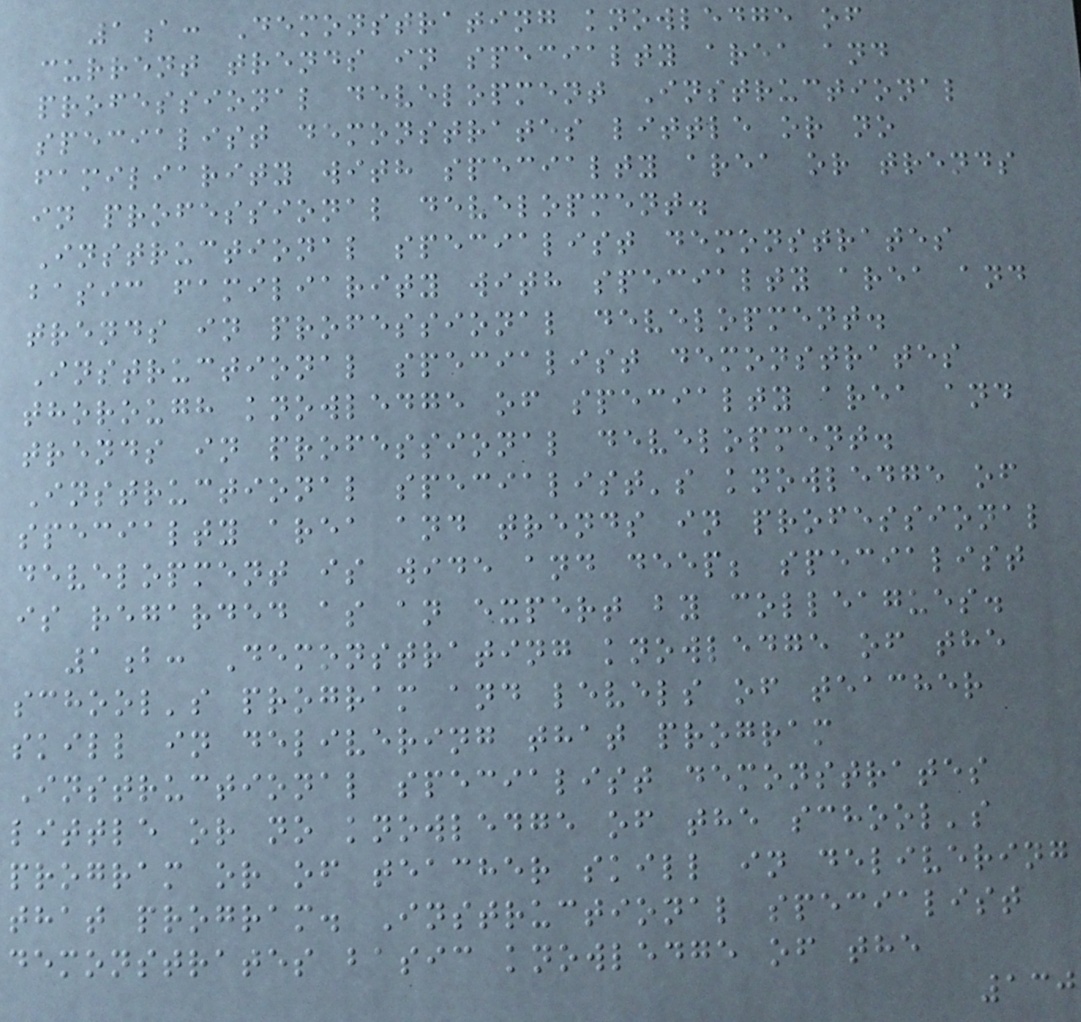1a: Demonstrating knowledge of
current trends in specialty area and
professional development Instructional
specialist demonstrates little or no
familiarity with specialty area or trends
in professional development.
Instructional specialist demonstrates
basic familiarity with specialty area and
trends in professional development.
Instructional specialist demonstrates
thorough knowledge of specialty area and
trends in professional development.
Instructional specialist's knowledge of
specialty area and trends in professional
development is wide and deep; specialist
is regarded as an expert by colleagues.
1b: Demonstrating knowledge of the
school's program and levels of teacher
skill in delivering that program
Instructional specialist demonstrates
little or no knowledge of the school's
program or of teacher skill in delivering
that program. Instructional specialist
demonstrates basic knowledge of the
130
